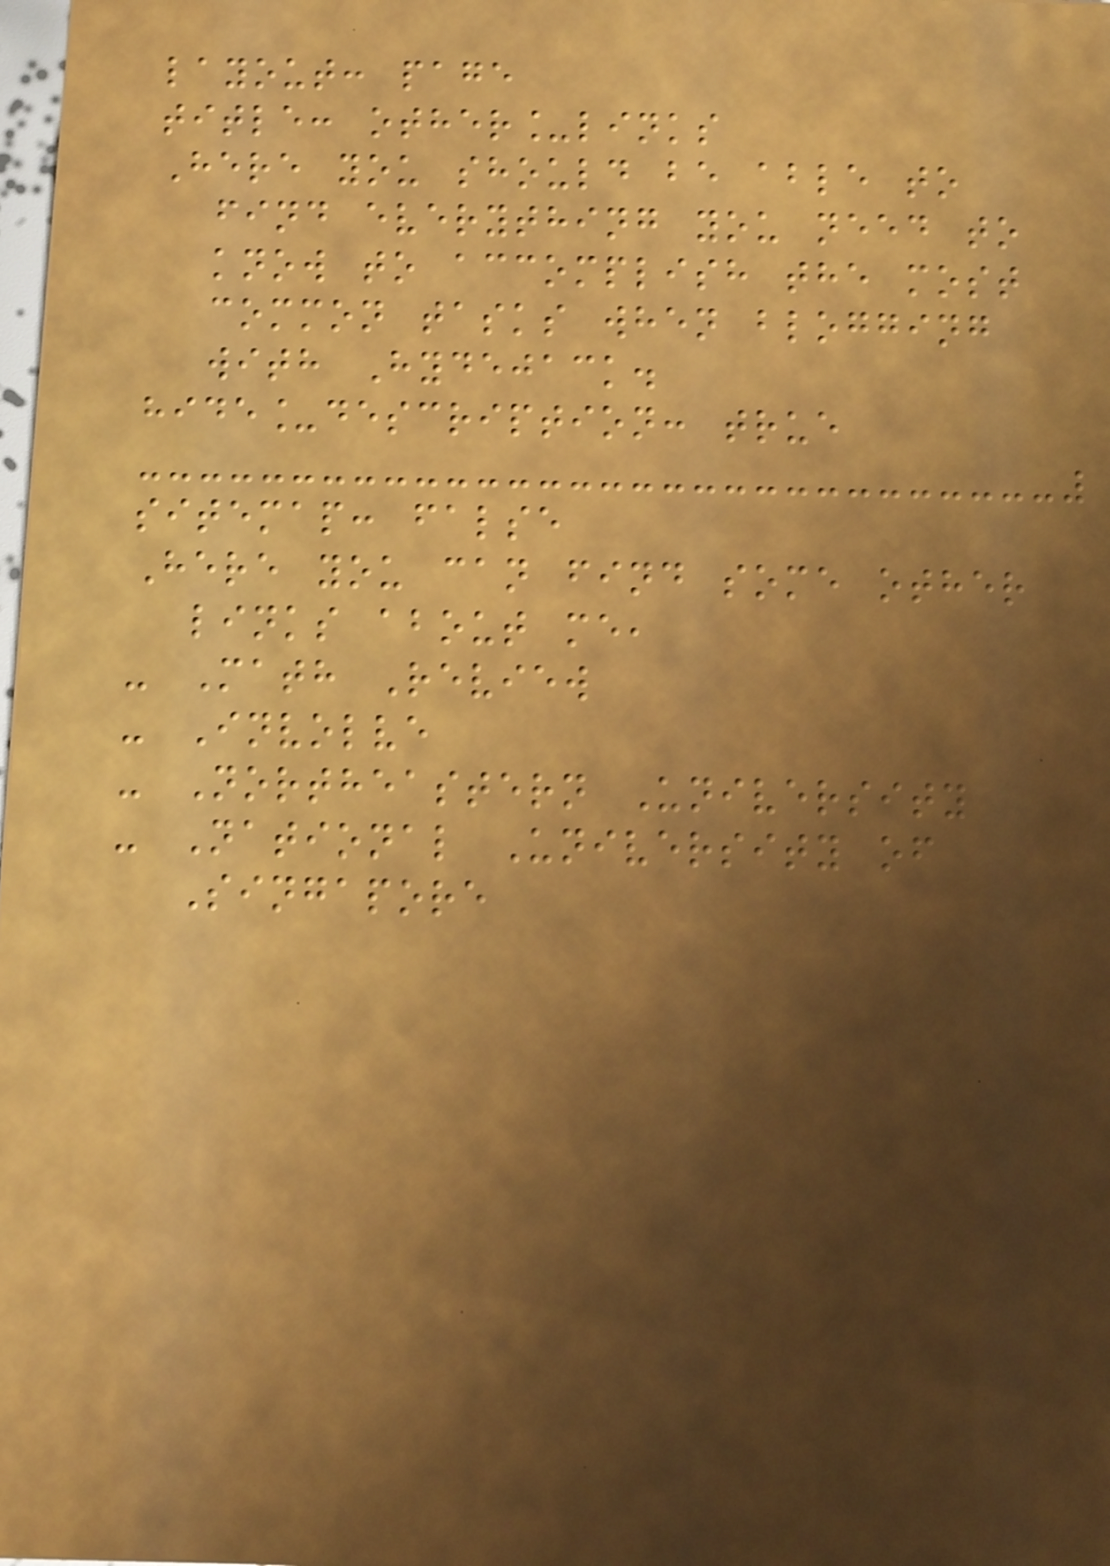layout: page
title: other_links
Here you should be able to
find everything you need to
know to accomplish the most
common tasks when blogging
with Hydejack.
hide_description: true
sitemap: false
Here you can find some other
links about me,
- Math Review
- Involve
- Northeastern University
- National University of
Singapore
